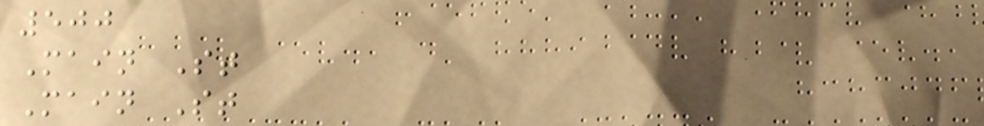500
Main St
Main St
